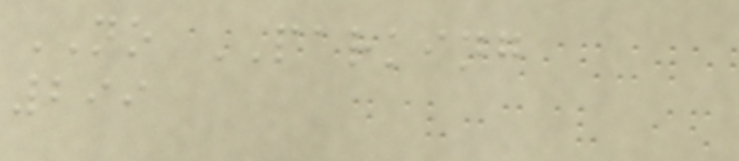NO PARKING
299
